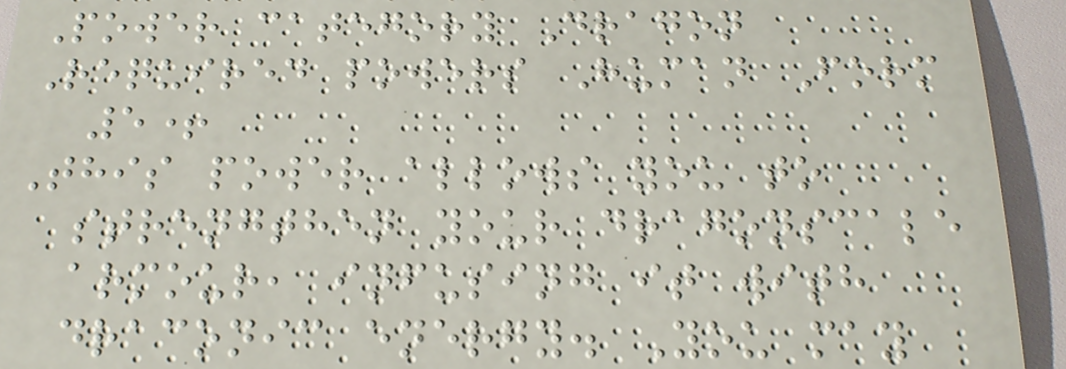Power category Dragon
Required powers Human Form
5+
This power allows you to
strengthen your dragonscale
armour, infusing it with
draconic energy. You may
